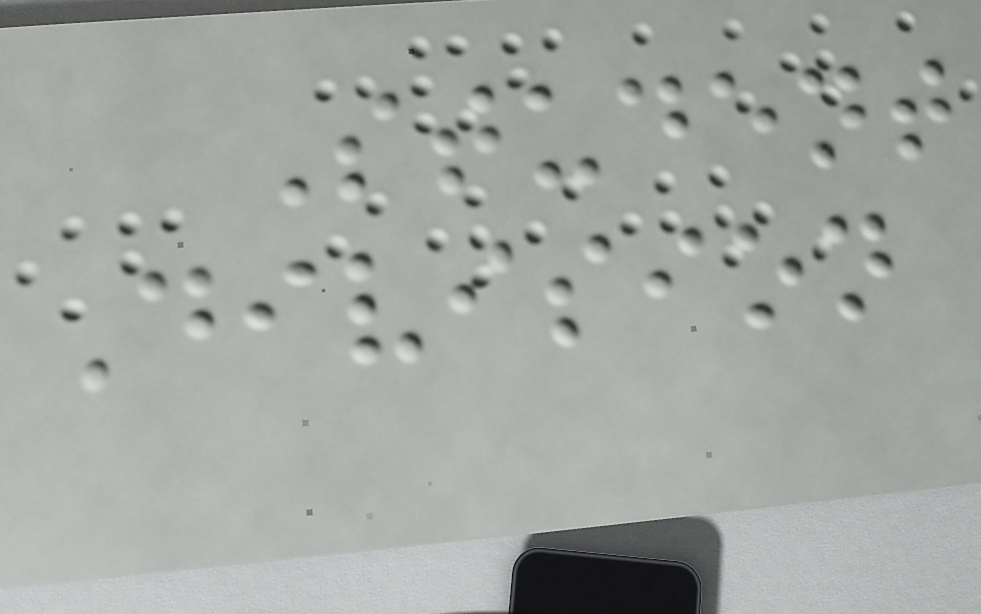Student
Division
